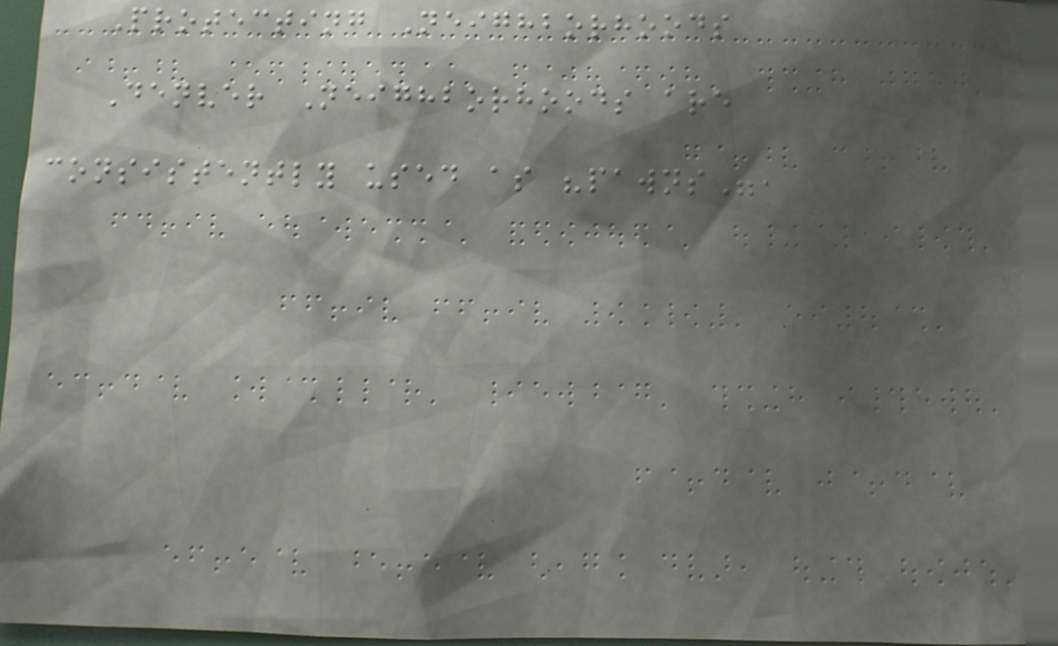Protecting Neighborhoods
Denver Neighborhoods are
consistently used as "pawns",
